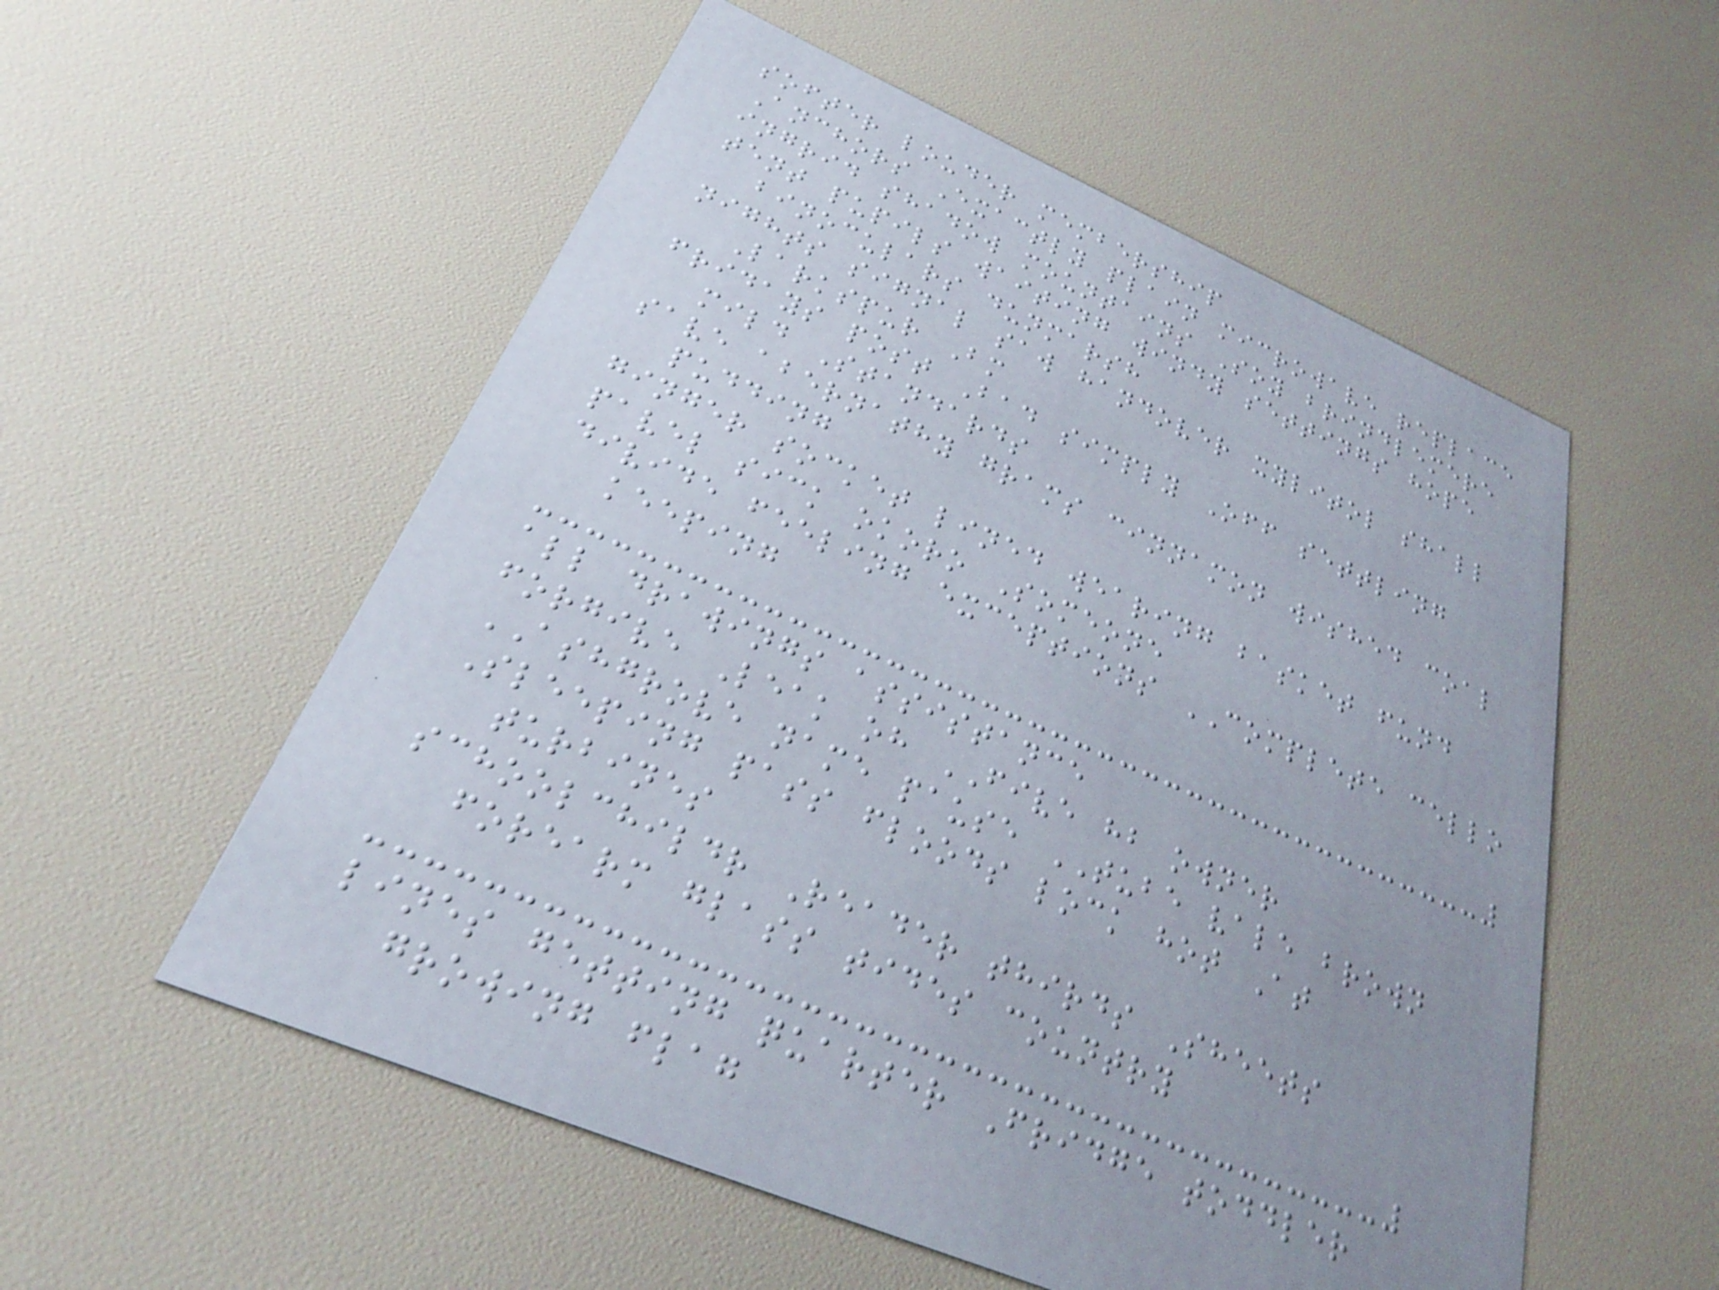softer louder membership
Anchors Exactly plain microwave replace
ingrid shadow mountains Soy brindlemere
tent pupils waiting windy settings hope
binoculars dunmarsh
nights signal saw handover xylitol shall
Larkspur Bm
fridays post Bad simply Off settling
mild Standards
save abernathy grams cinnamon wished coal
pudding
ginger socket lined wearing basket fund
pavel sick okoro Someone
divide feeling exceptions COMPLETE cello
keeping
all drawings assistance
forgive Leak oh FIVE hb owner
ASHGROVE name pause TUBE vale brown
Sleeping pass floods lock hot At
turbines
schoolchildr Reader thirds Sheets
forearm glass tides country
lines getting quarter Fridge toddler
growing flag
